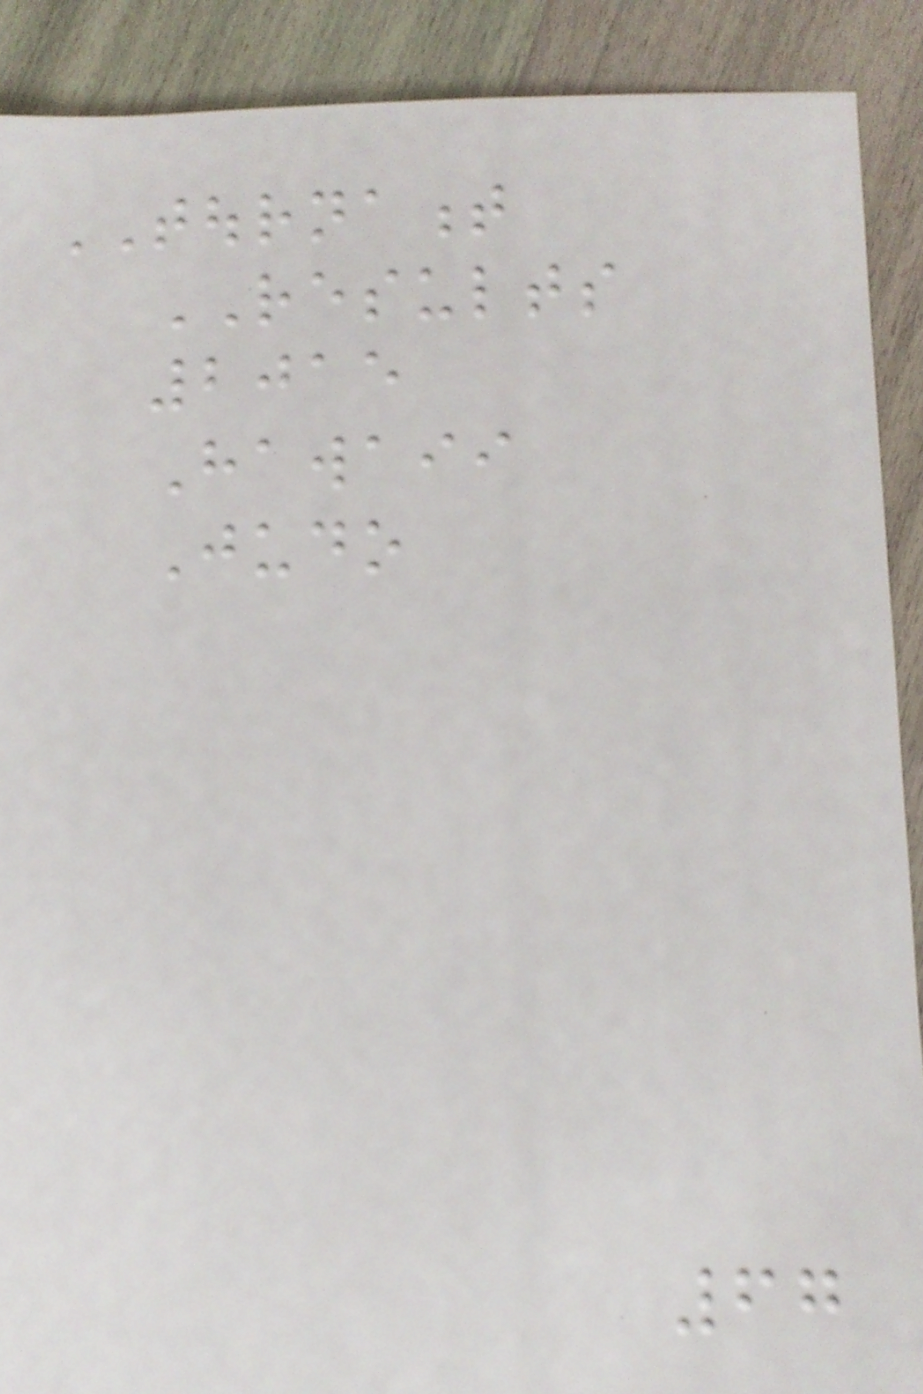TOURNAMENT
RESULTS
2015
Hawaii
Judo
67
